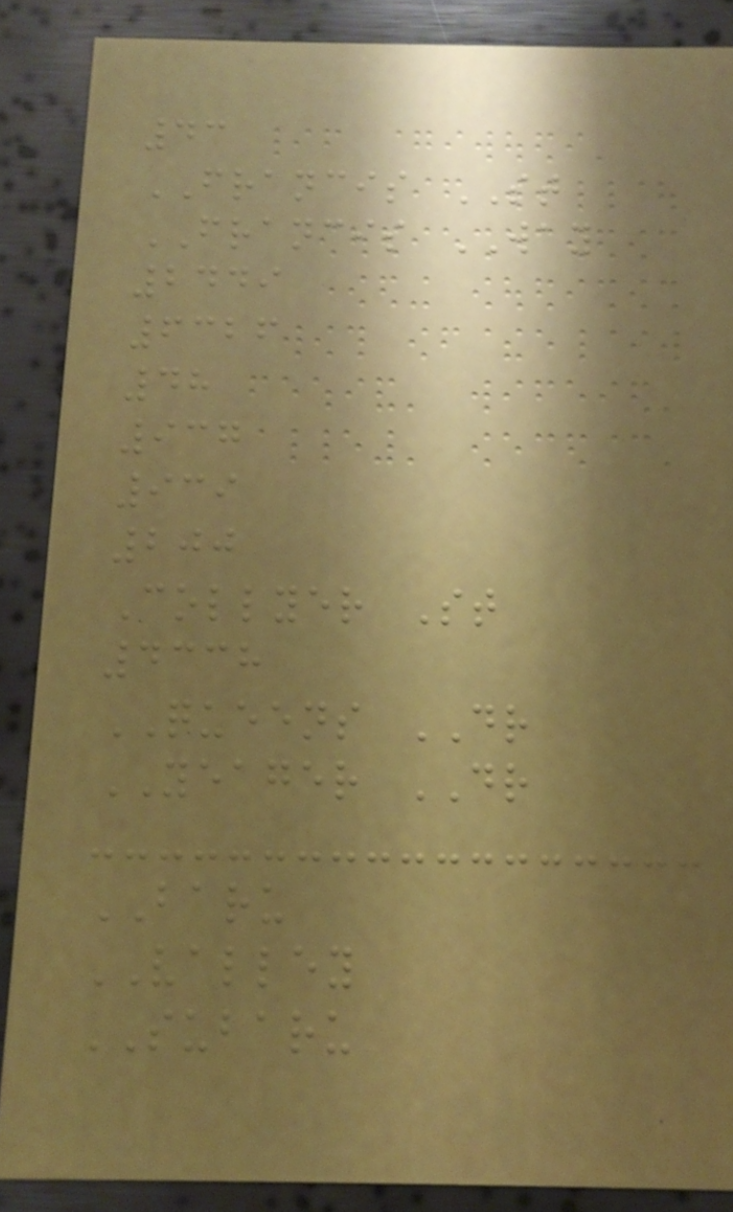43
FRANCIS ST
FRANCIS WAY
2449
6326
48
937
939
200
Collyer St
4338
QUEENS DR
YEAGER DR
BARU
VALLEY
SUBARU
